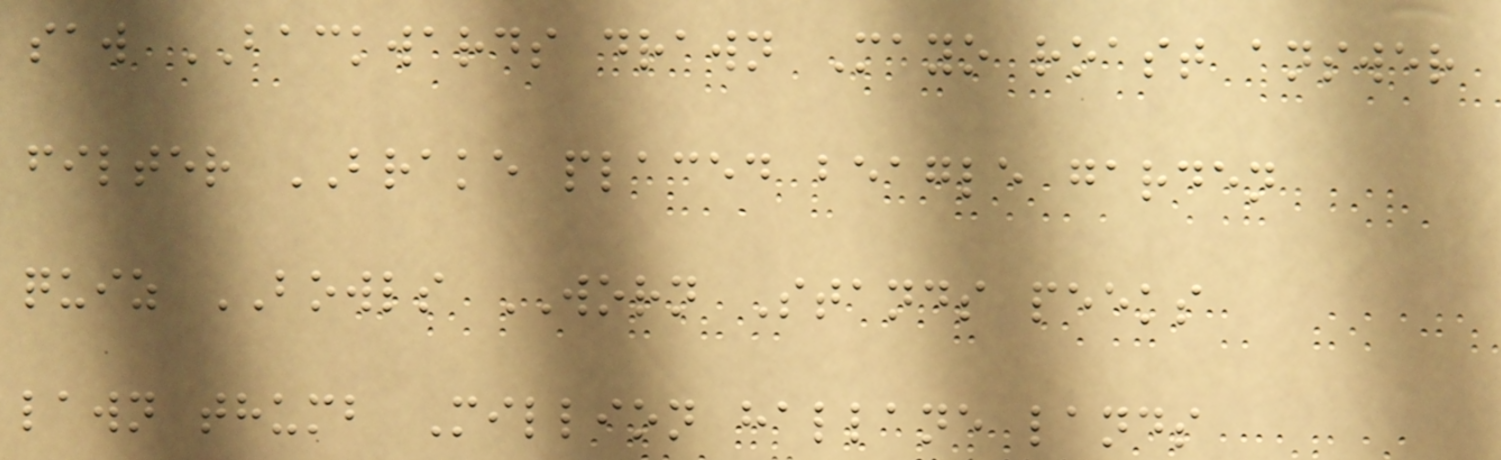saw BACKWARDS drawn Mayo roast answer
filter BRAKE placed beagle garden
quiz BOWLS WORN Stands peeks
lawn thumb Million hallane lands
